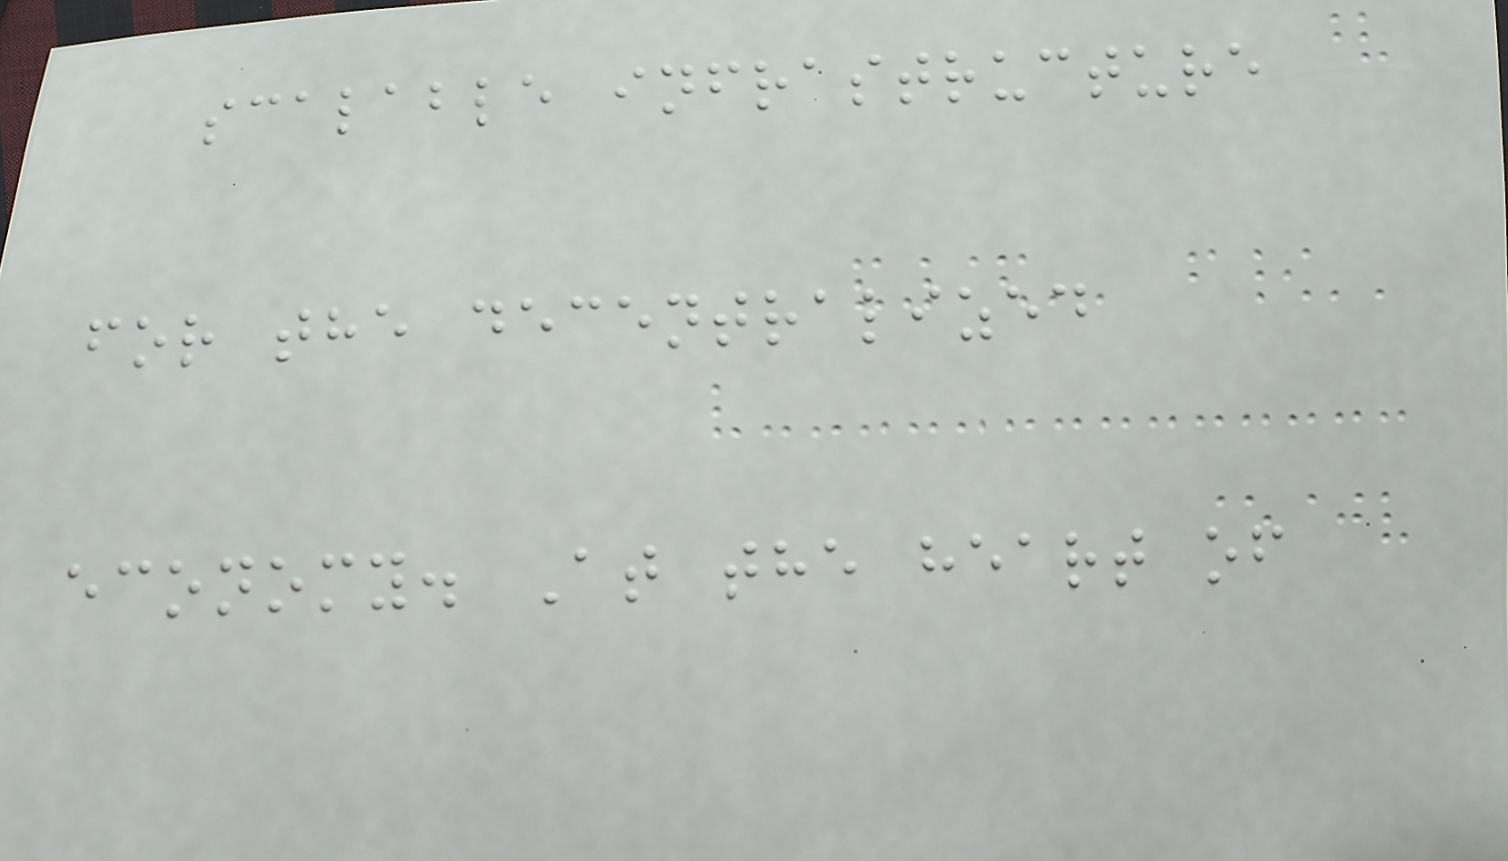scalable infrastructure
for the decentralized
economy. At the heart of
